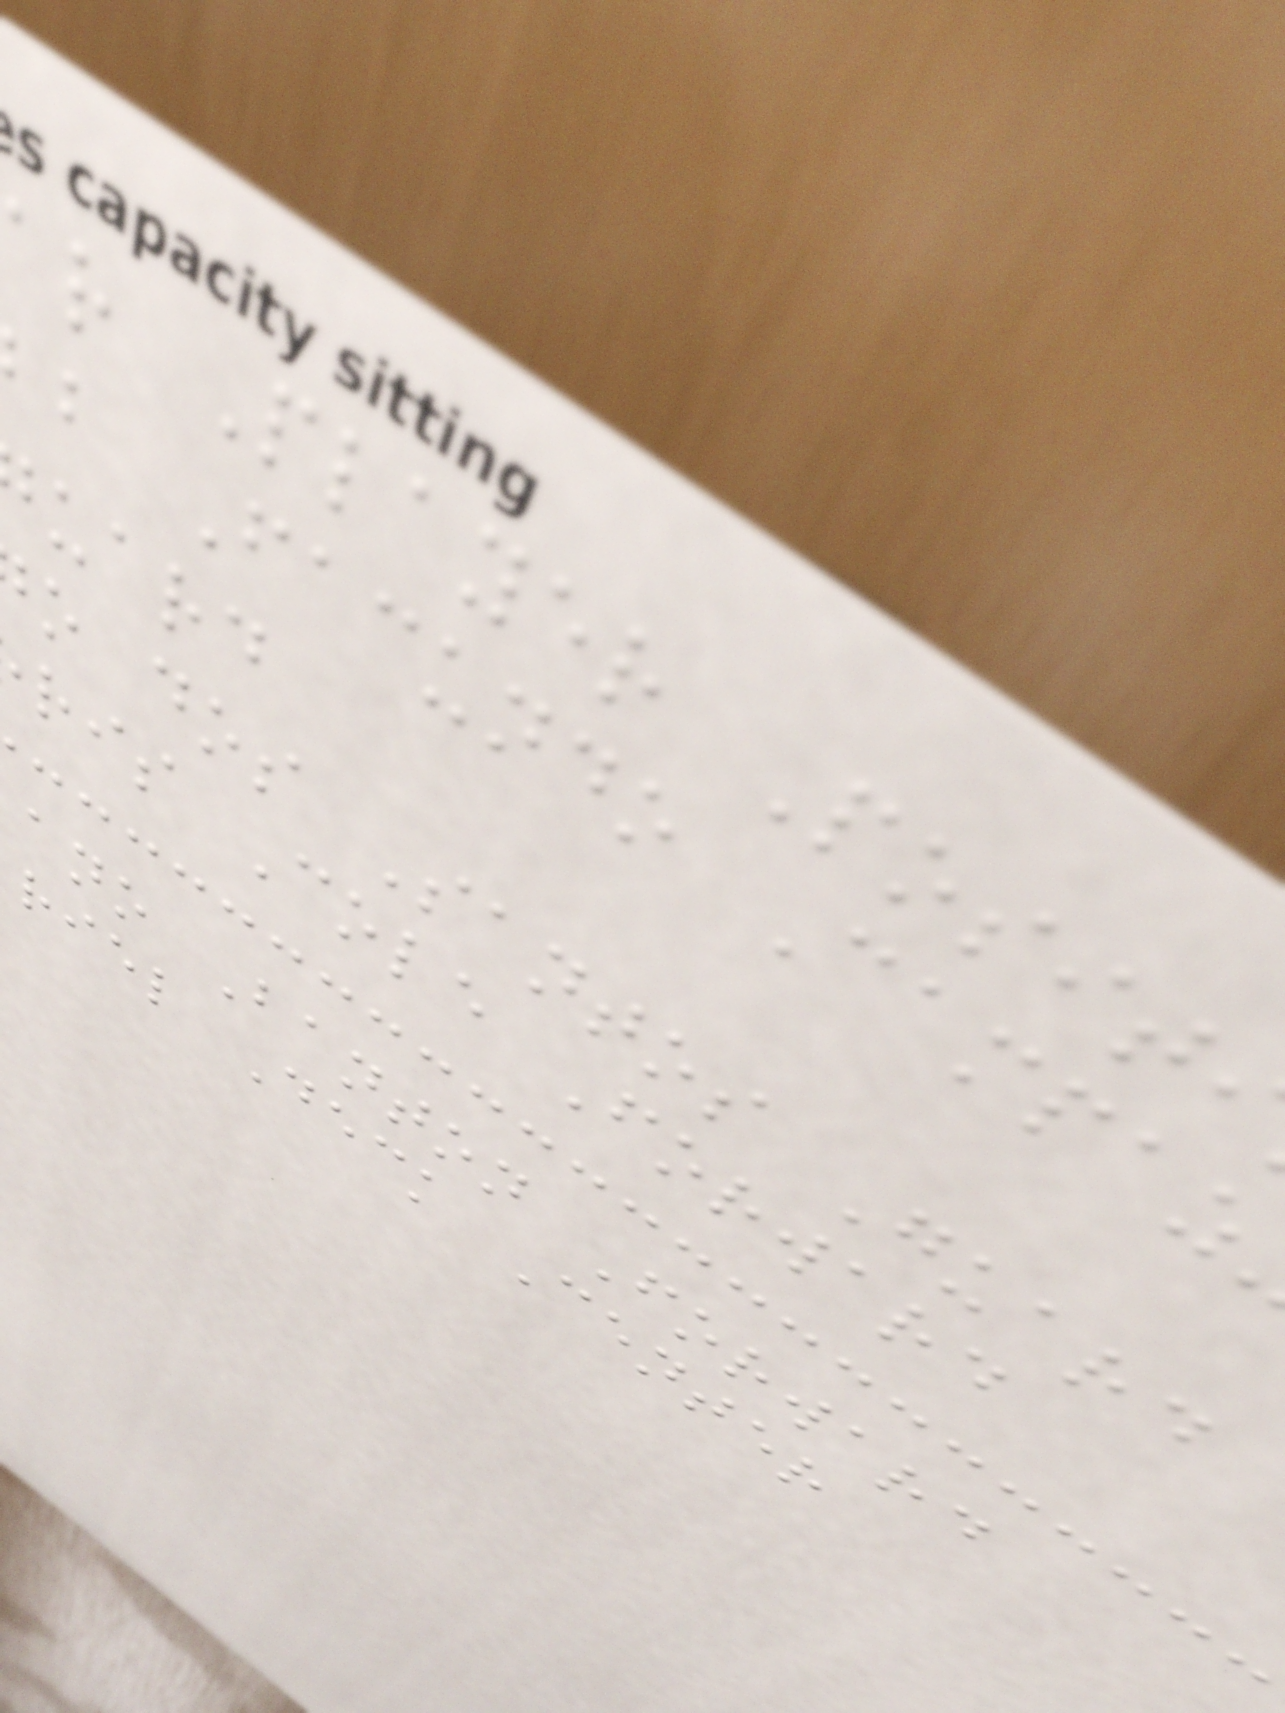r Player Posit
b Facundo Campaz
uard
o dos Santos Guard
ris Cole Forward
ano Banton Forward
riel Deck Center
